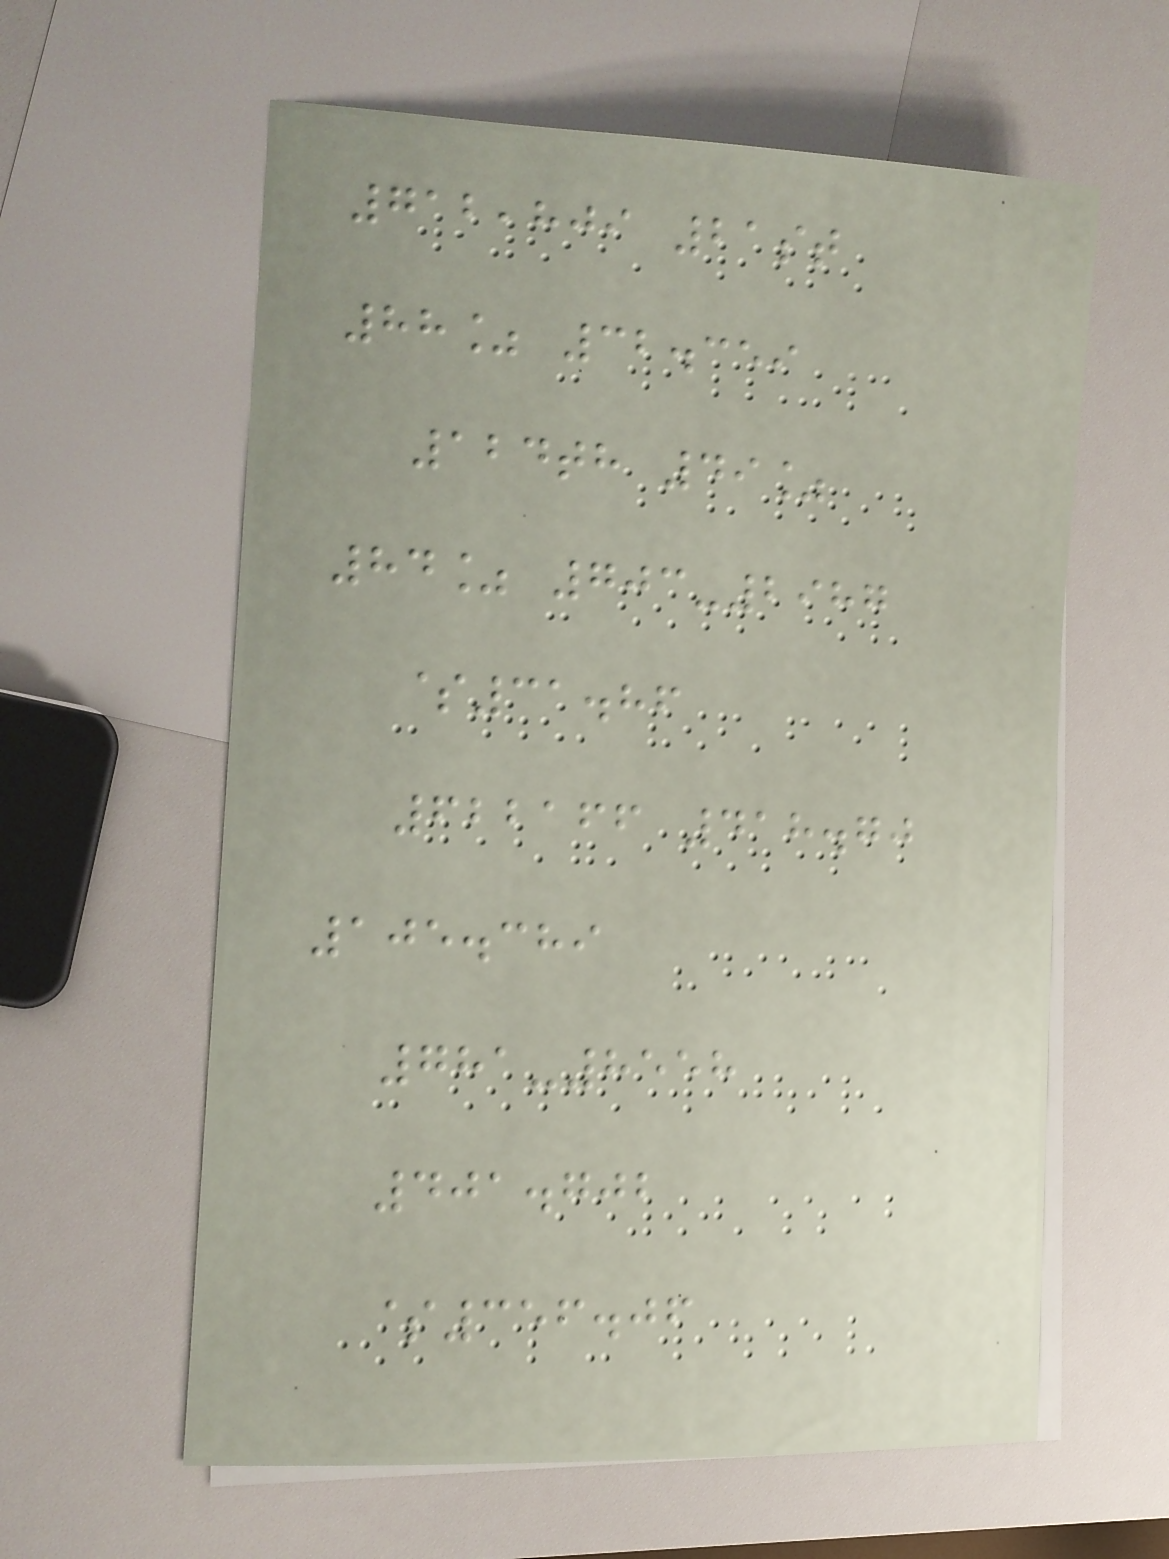712,809 21st
88% 32.359
124th 49%
84% 703-2987
$31.86
622166 418.70
105.389
781-8558
401.702
$356.06
